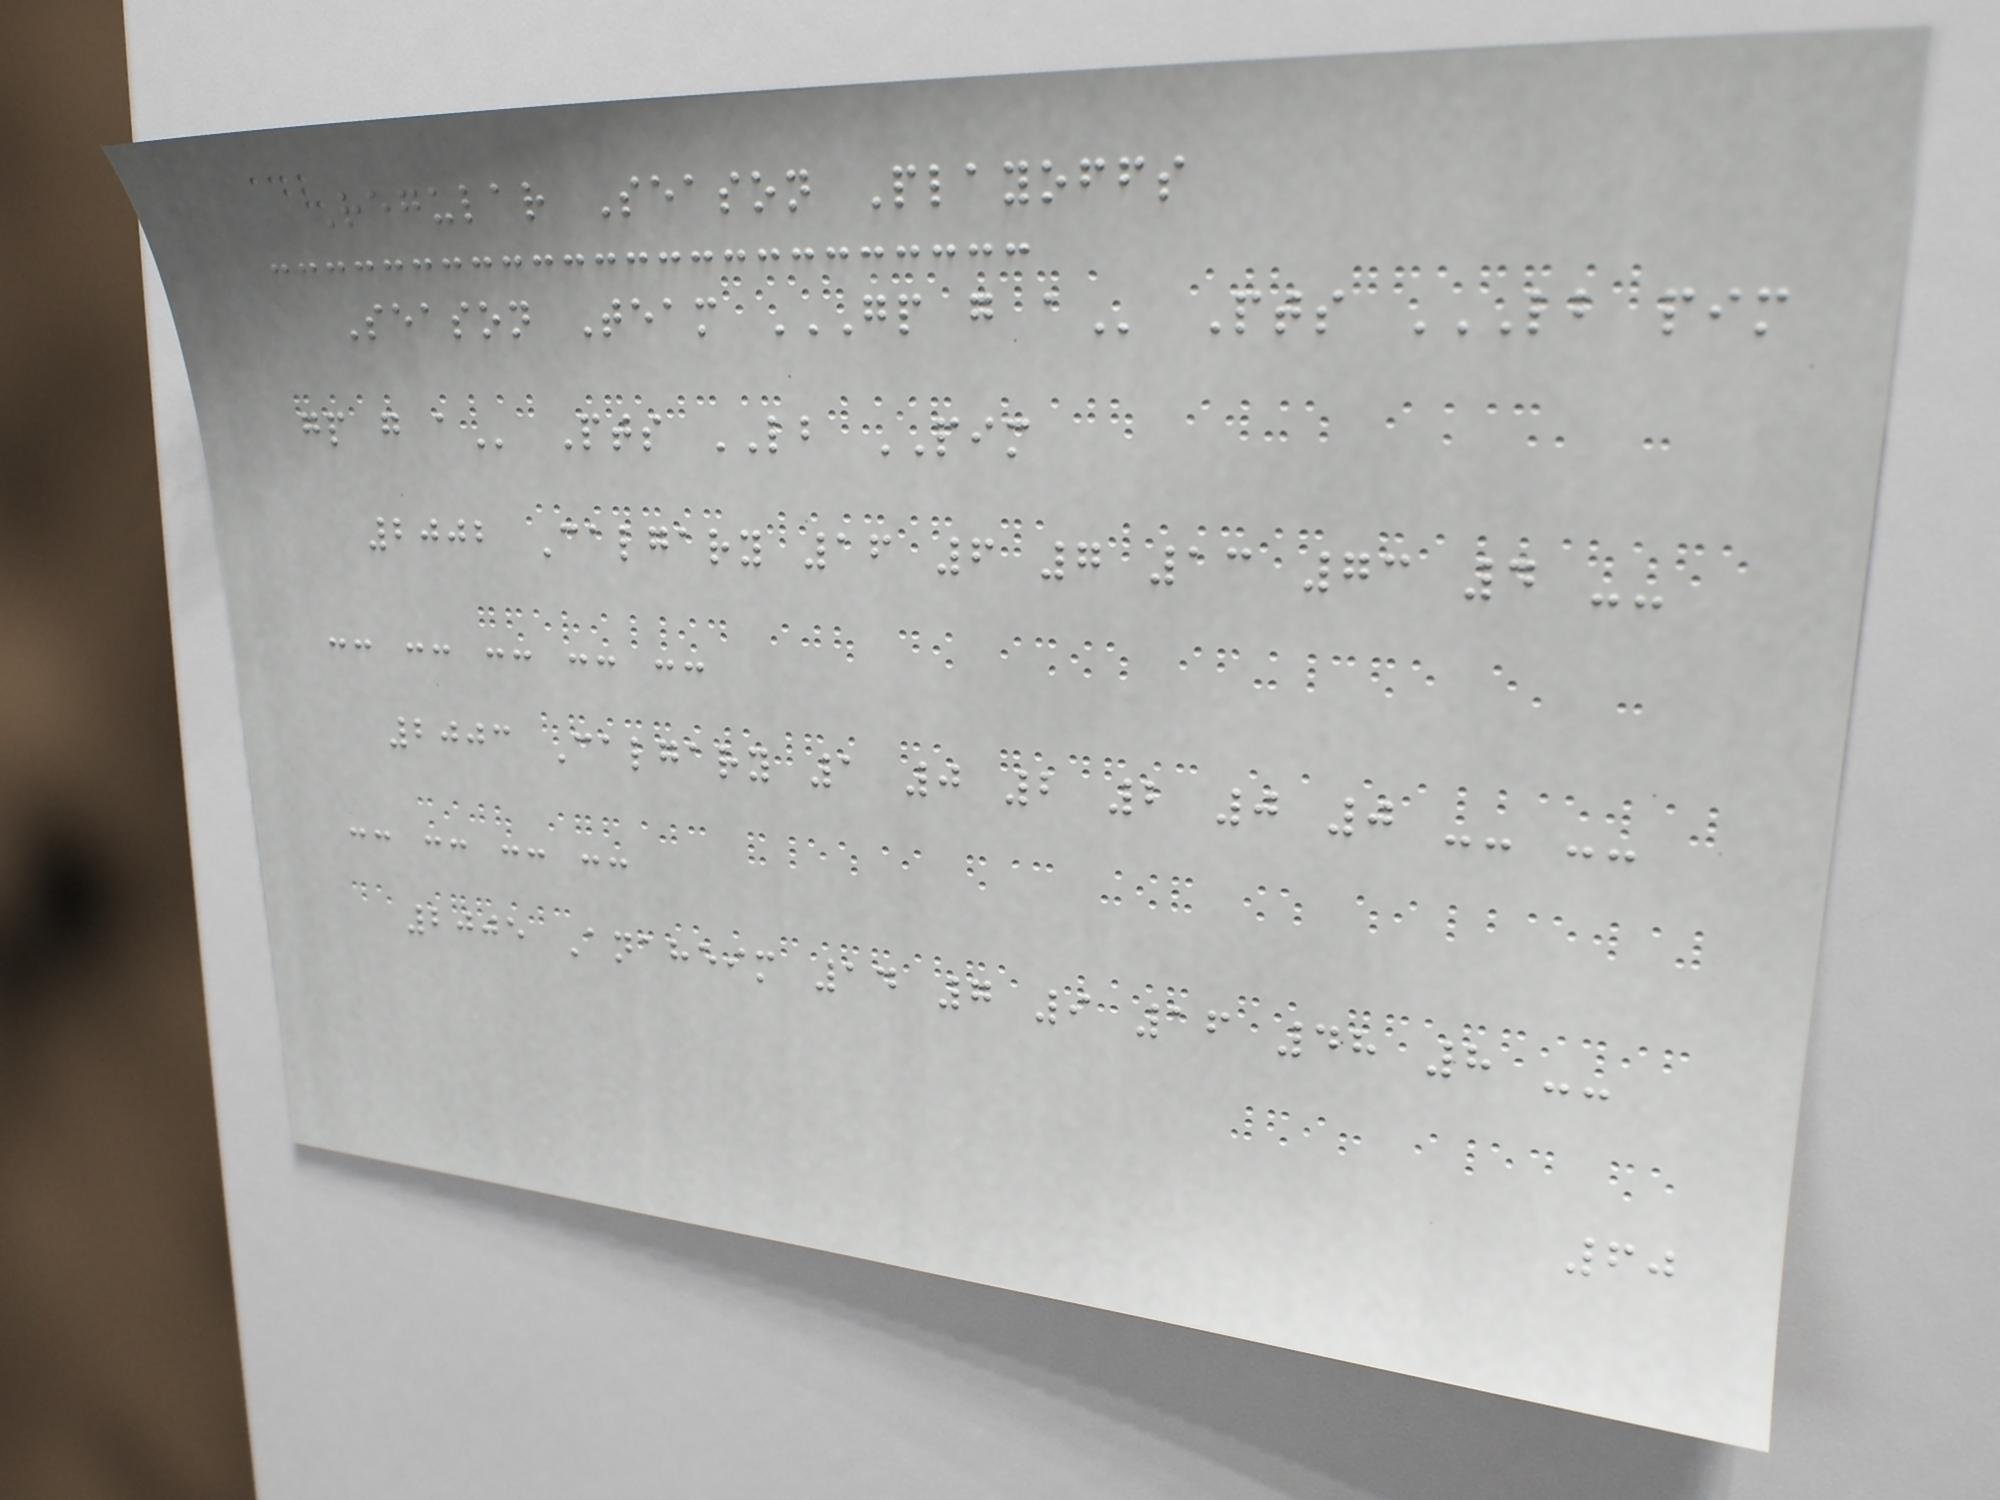Regular Season Playoffs
Season Team GP G A Pts LB PIM
GP G A Pts LB PIM
2002 Calgary 16 6 7 13 73 4 --
-- -- -- -- --
2003 Calgary 1 0 2 2 0 0 -- --
-- -- -- --
2005 Anaheim 14 7 9 16 48 8 --
60
